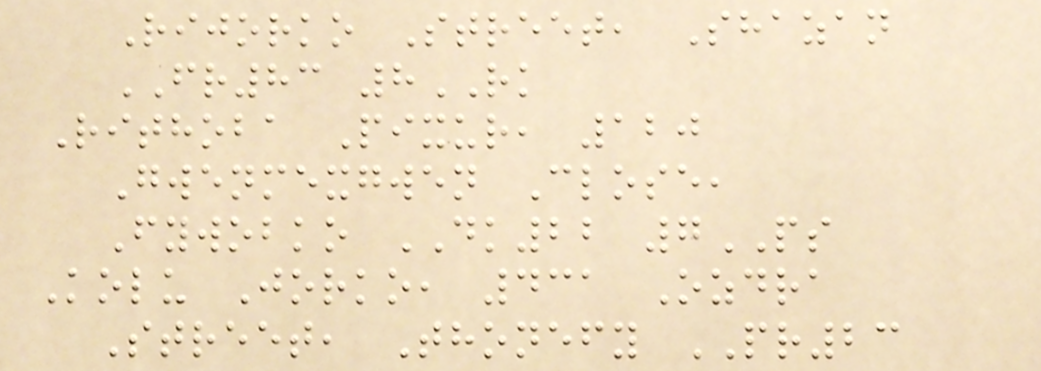Rijorko Street, Shazan
FR83 8RK
Rithoba Pixur, 120
Gwenmexgwen Close,
Fywobko DK22 7PS
Kolu Jorko, 431 Ozdra
Street, Thonefy PR23
